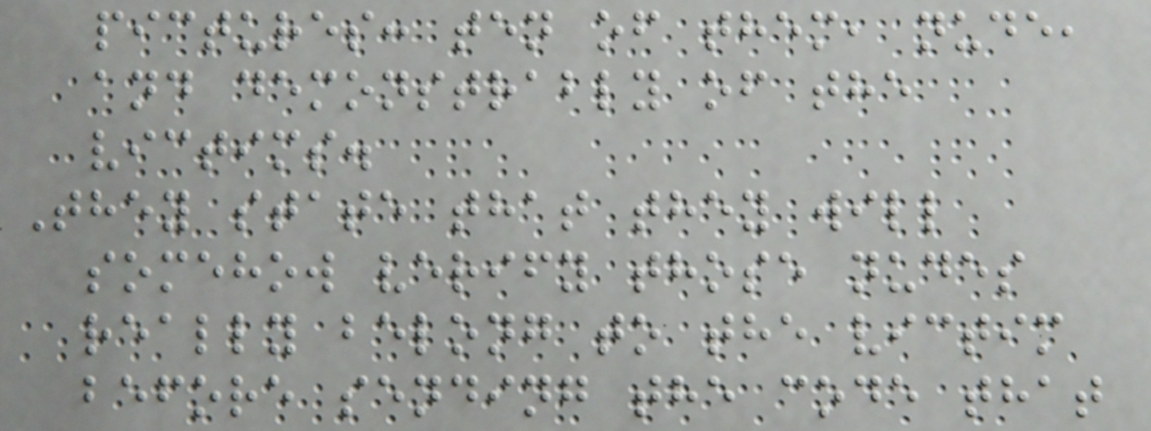pictures: ten of them, nude,
and demonstrably of the
victims.
They state that they will
somehow verify those nudes
really belong to the victim
before sending the code that
